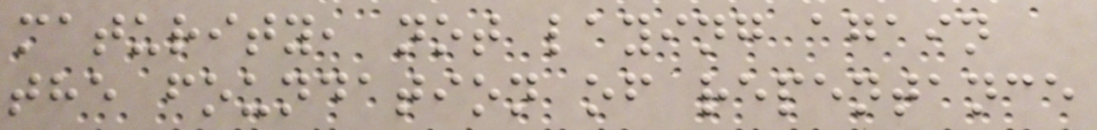maturity, not laying again
the foundation of repentance
